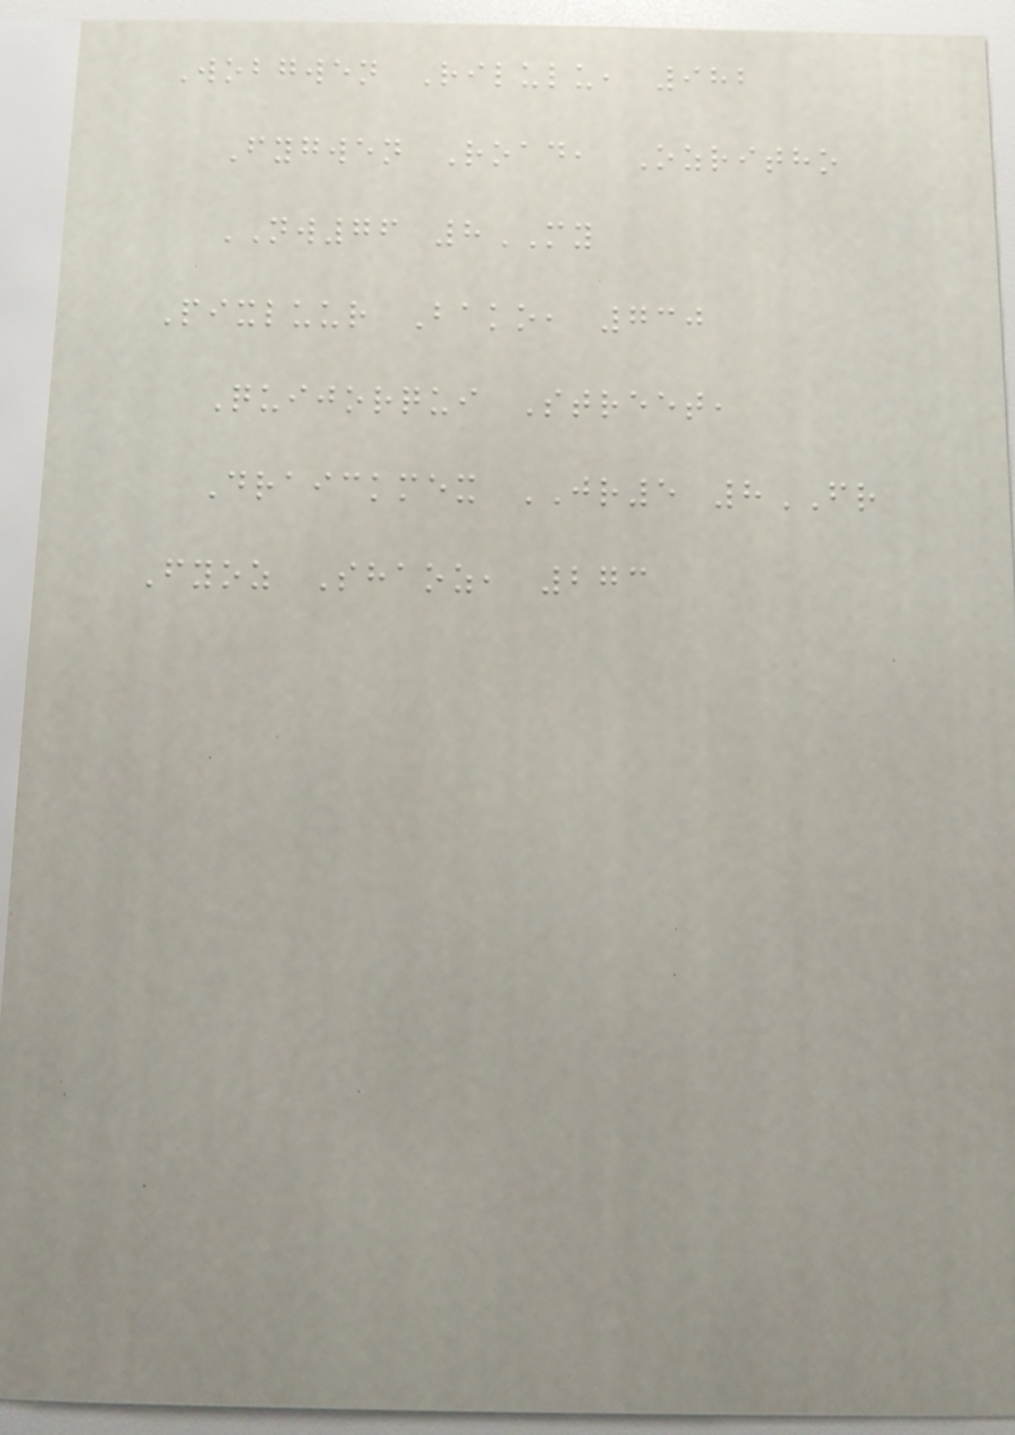Wobgwen Rilulu, 982
Fygwen Road, Ozritho
NW76 8MY
Pixluur Bako, 730
Quijorqui Street,
Draickmex JR5 8FR
Fyoz Shaoz, 273
